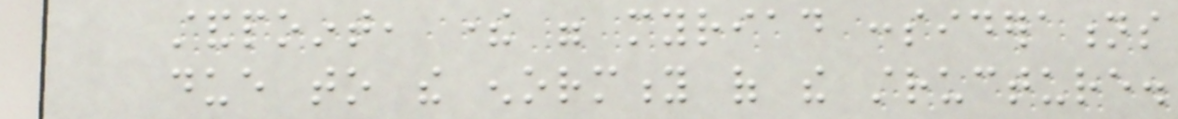standpoint, there were myriad considerations
due to the enormity of the structure.
